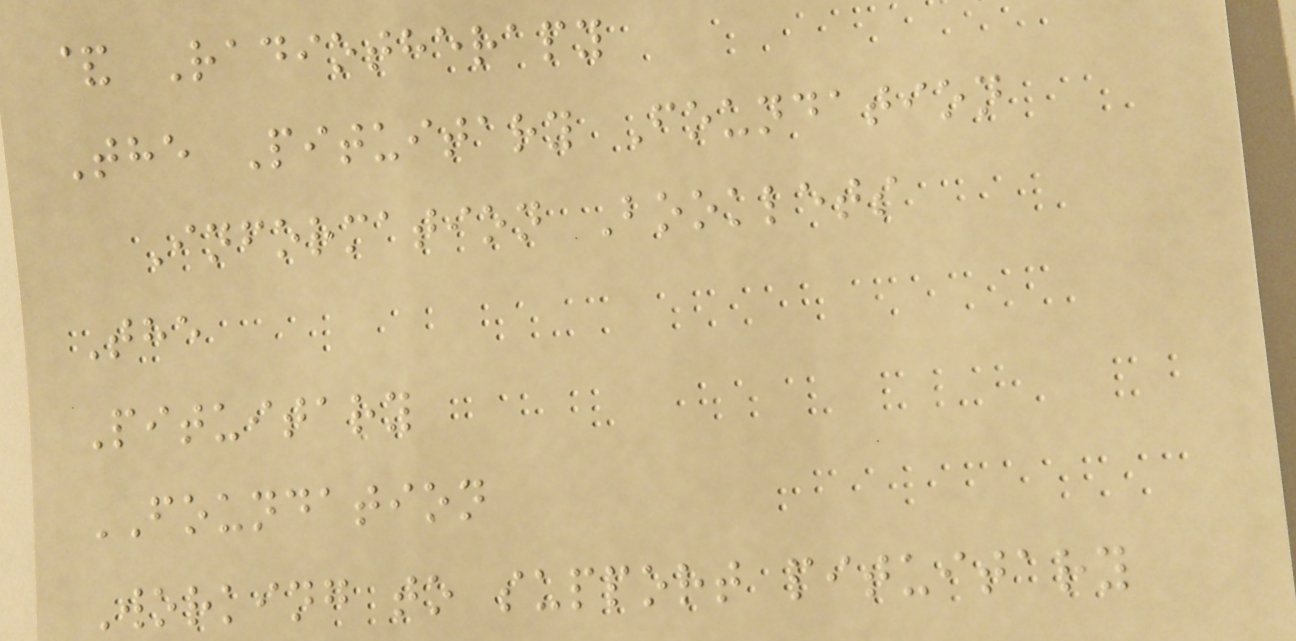& Radiotherapy
The Pituitary Foundation
Information Booklets
The
Pituitary
FOUNDATION
Working to support pituitary
